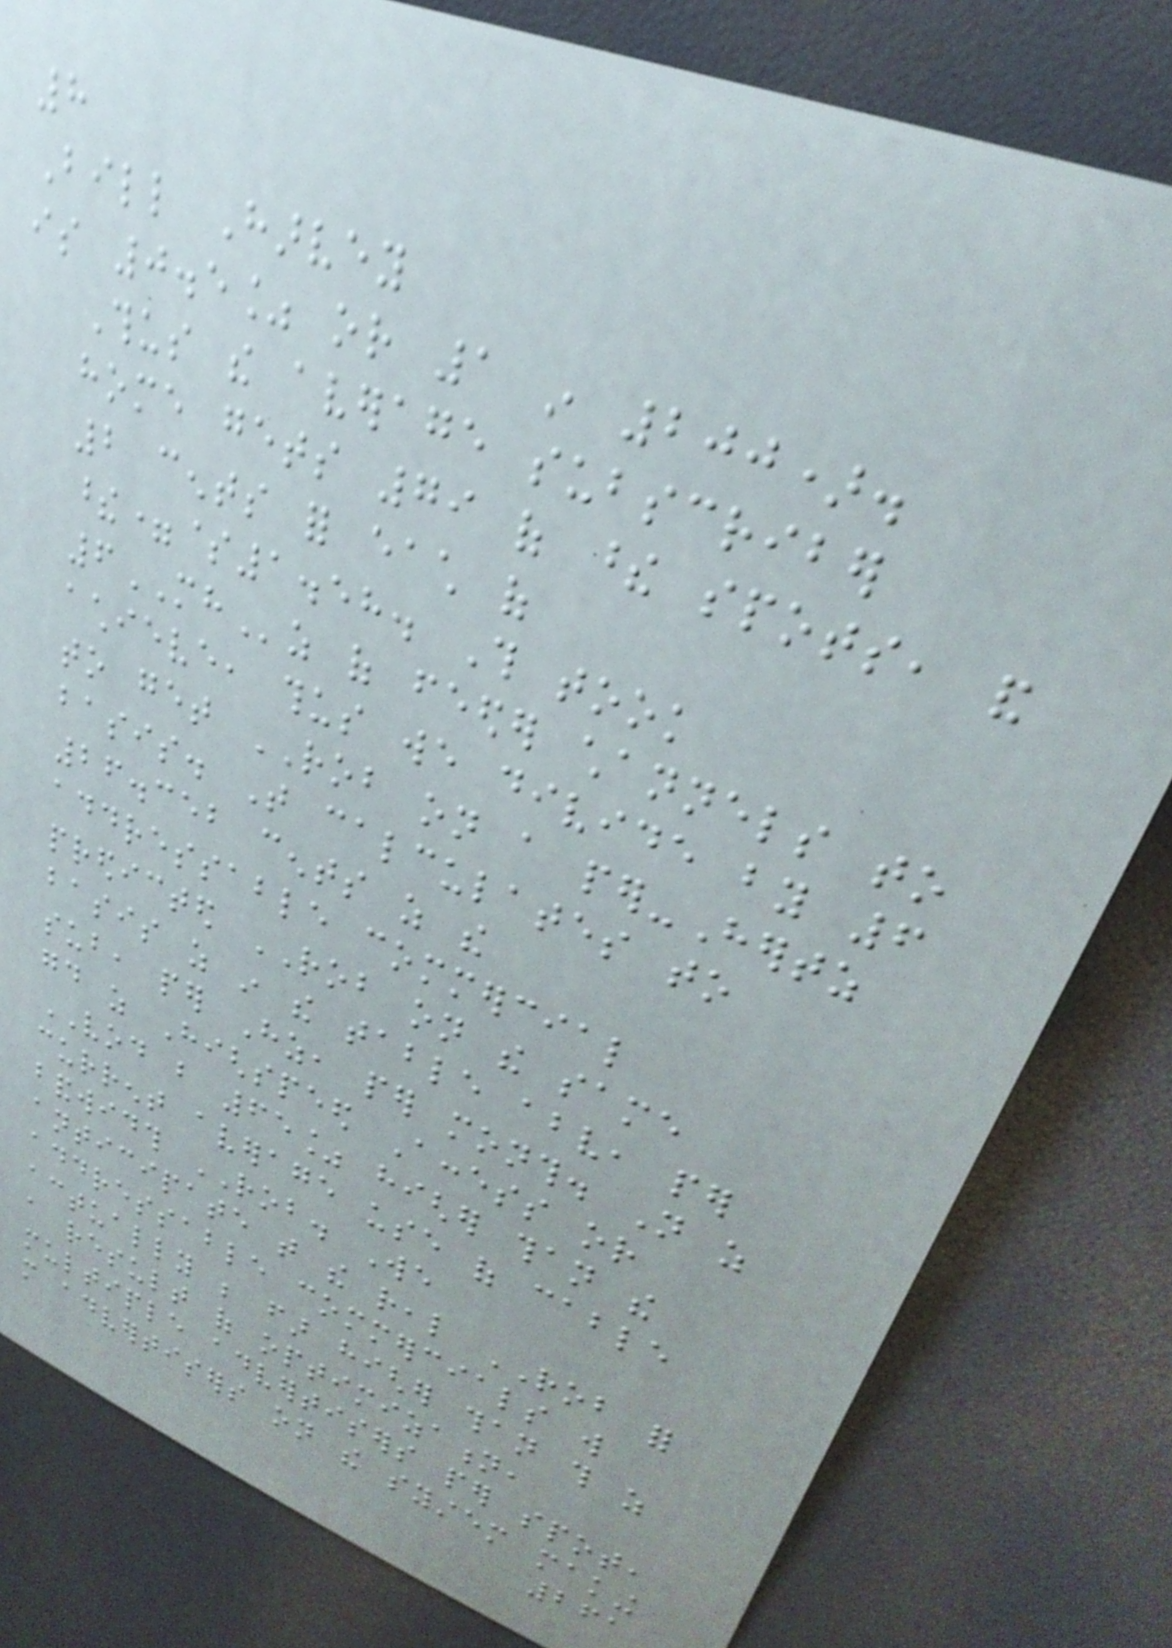8
Bill Harvey
is 0.5% or 1 in 200).
Thus the average subscriber
home gets 79 of these spots, and
2 cents for each of
these=$1.58. This took
6MHz of feeder channels to
achieve, thus we divide by 6
to get ROB on a per-Hertz
basis. That calculates to
26.352 cents as the
addressable commercial
predicted ROB on the same
basis as in the table above, per
sub, per Hz, per month. Not as
good as Highspeed Access or
VOD but 65% higher than the
current average use of cable
bandwidth ROB. We
anticipate that the real ROB for
addressable commercials will
actually be far higher than this as
a result of optimization,
multiple advertisers per spot,
more advertisers on the system making
261
